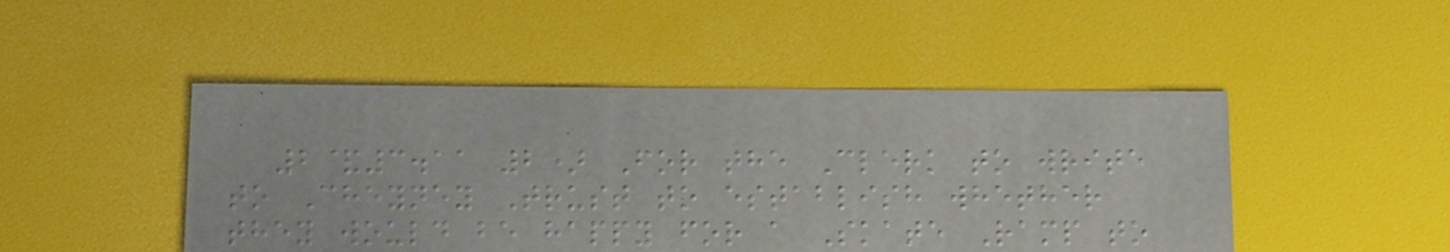2&3.11 2) For the Clerk to write
to Cheyney Trust to establish whether
they would be happy for a Skate Ramp to
